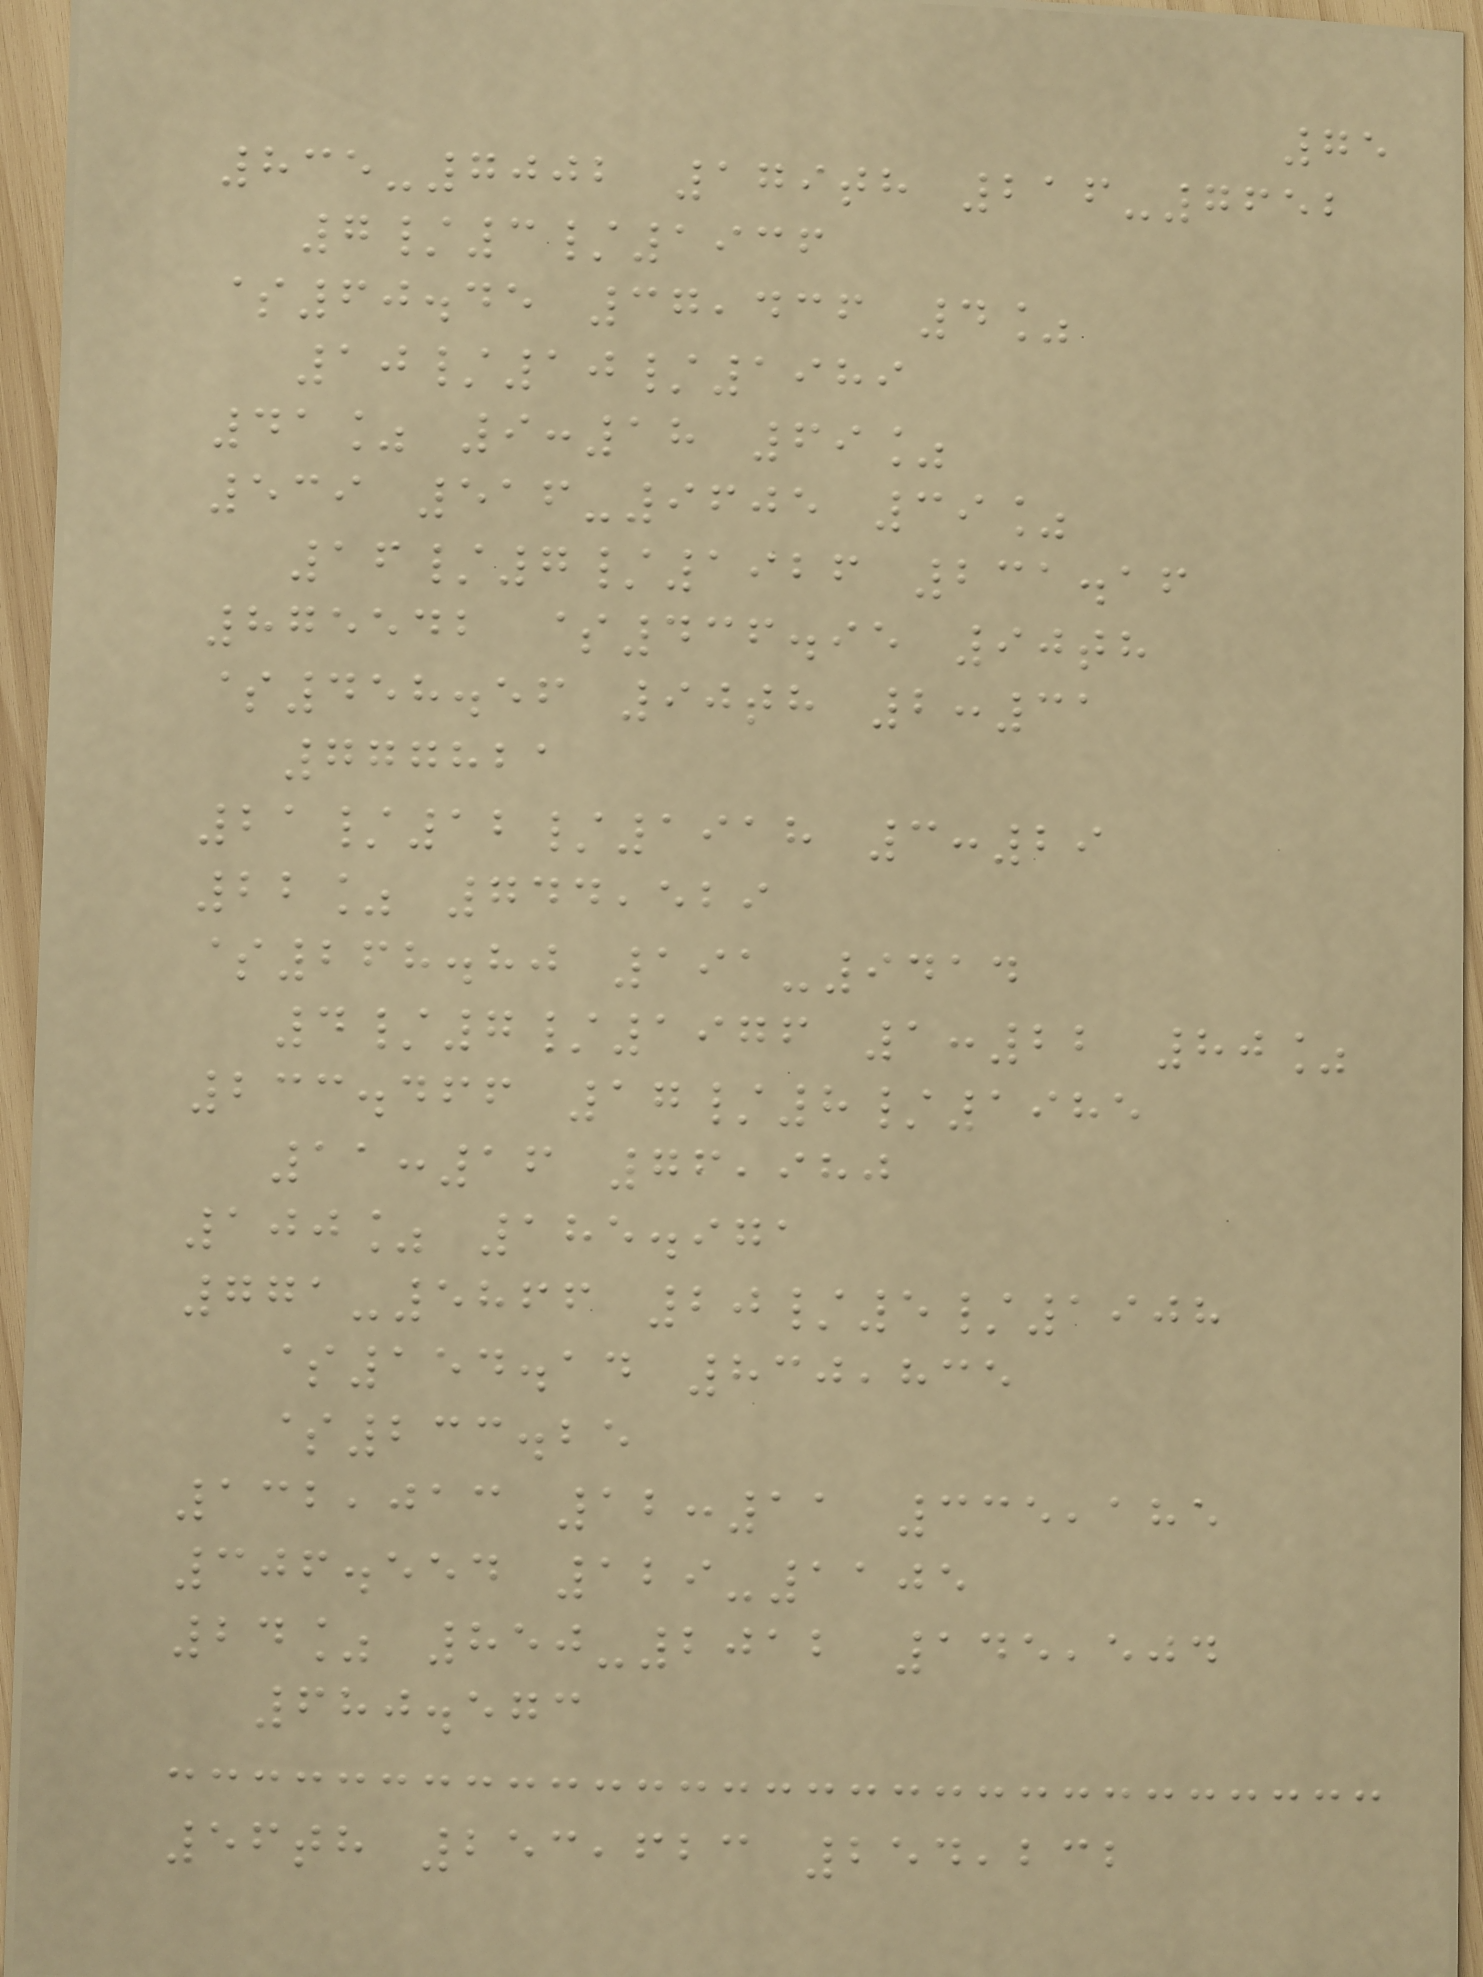75
835-7002 179th 216-7652
7/3/1936
$60.45 37,436 4%
10/10/1989
41% 9:18 69%
539 516-9605 39%
16/7/1926 231.16
875542 $436.95 90th
$458.56 90th 2:31
777821
21/12/1918 3:29
22% 744,529
$268.80 191-9414
4/7/1976 1:22 80%
233.466 17/8/1985
11:16 76,980
100% 185.971
771-5866 20/5/1908
$154.14 830,835
$233.25
132,013 12:11 335,185
306.554 129-1105
24% 850-2012 145,504
680.573
56th 253,623 254,232
